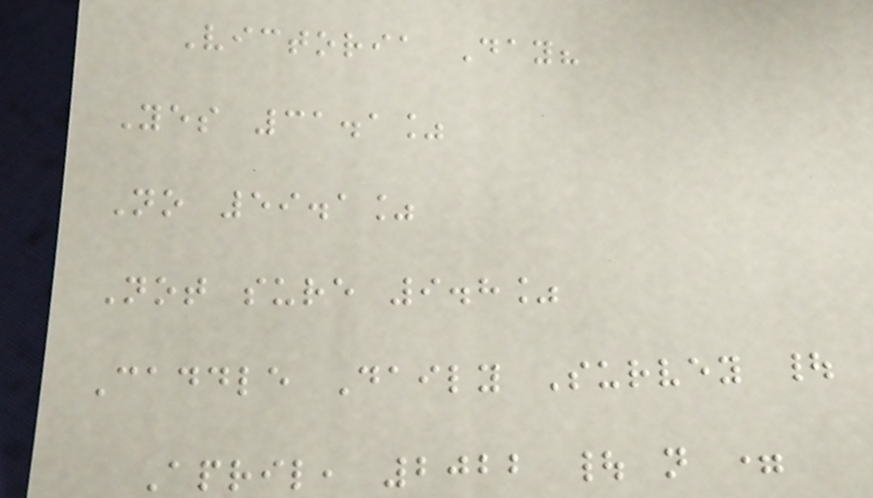Victoria Day?
Yes 31.1%
No 59.1%
Not sure 9.8%
Caddle Daily Survey |
April, 2022 | n =
